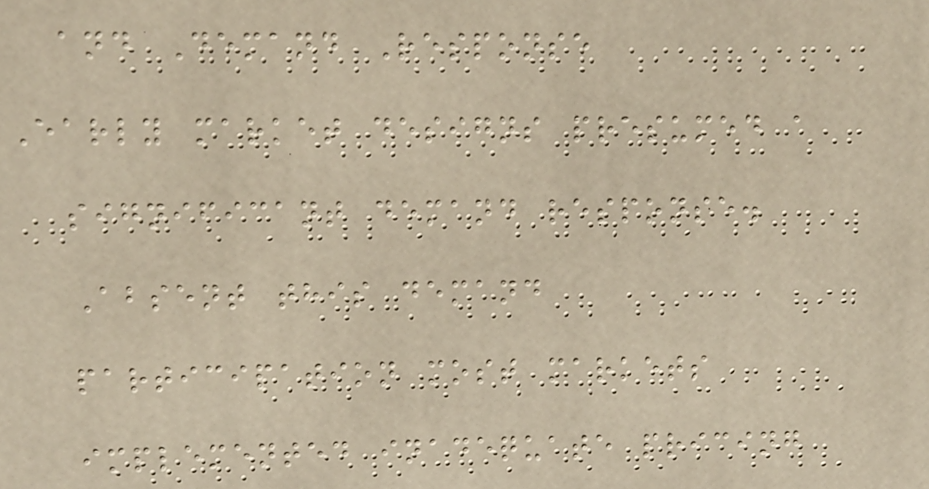and Demand Response
Early market designs presumed a
significant demand response.
Absent this demand
participation most markets
implemented inadequate pricing
